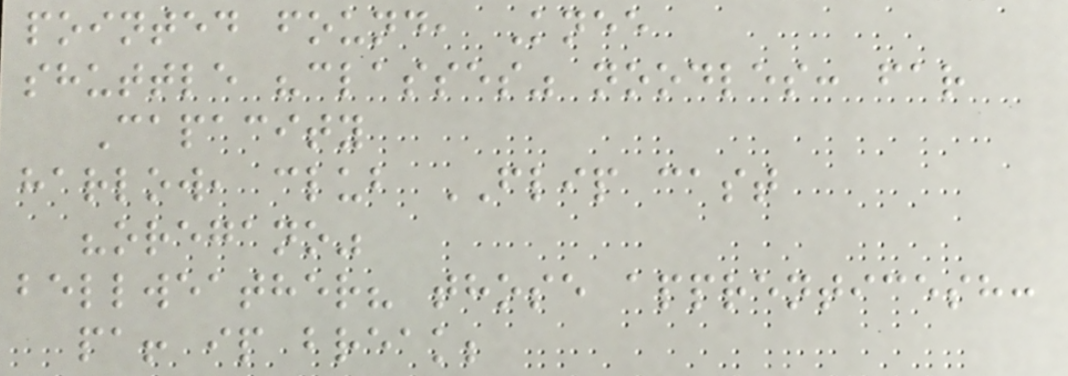pointed found, Knee
shuttle "classes" noodles: far
Capacity
harlow, club FLIP cast
"oregano"
bellweather? those apprenticesh:
pa! ip break;
